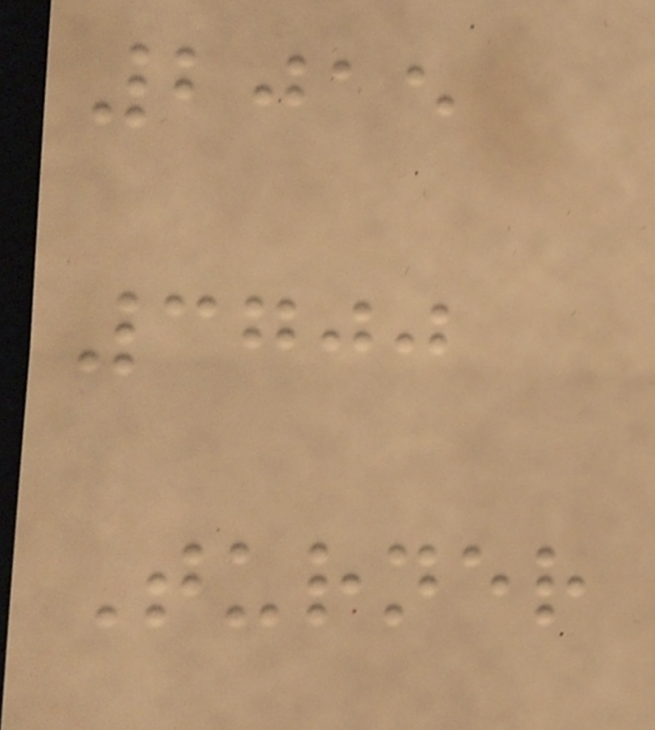2015
3700
Turner
